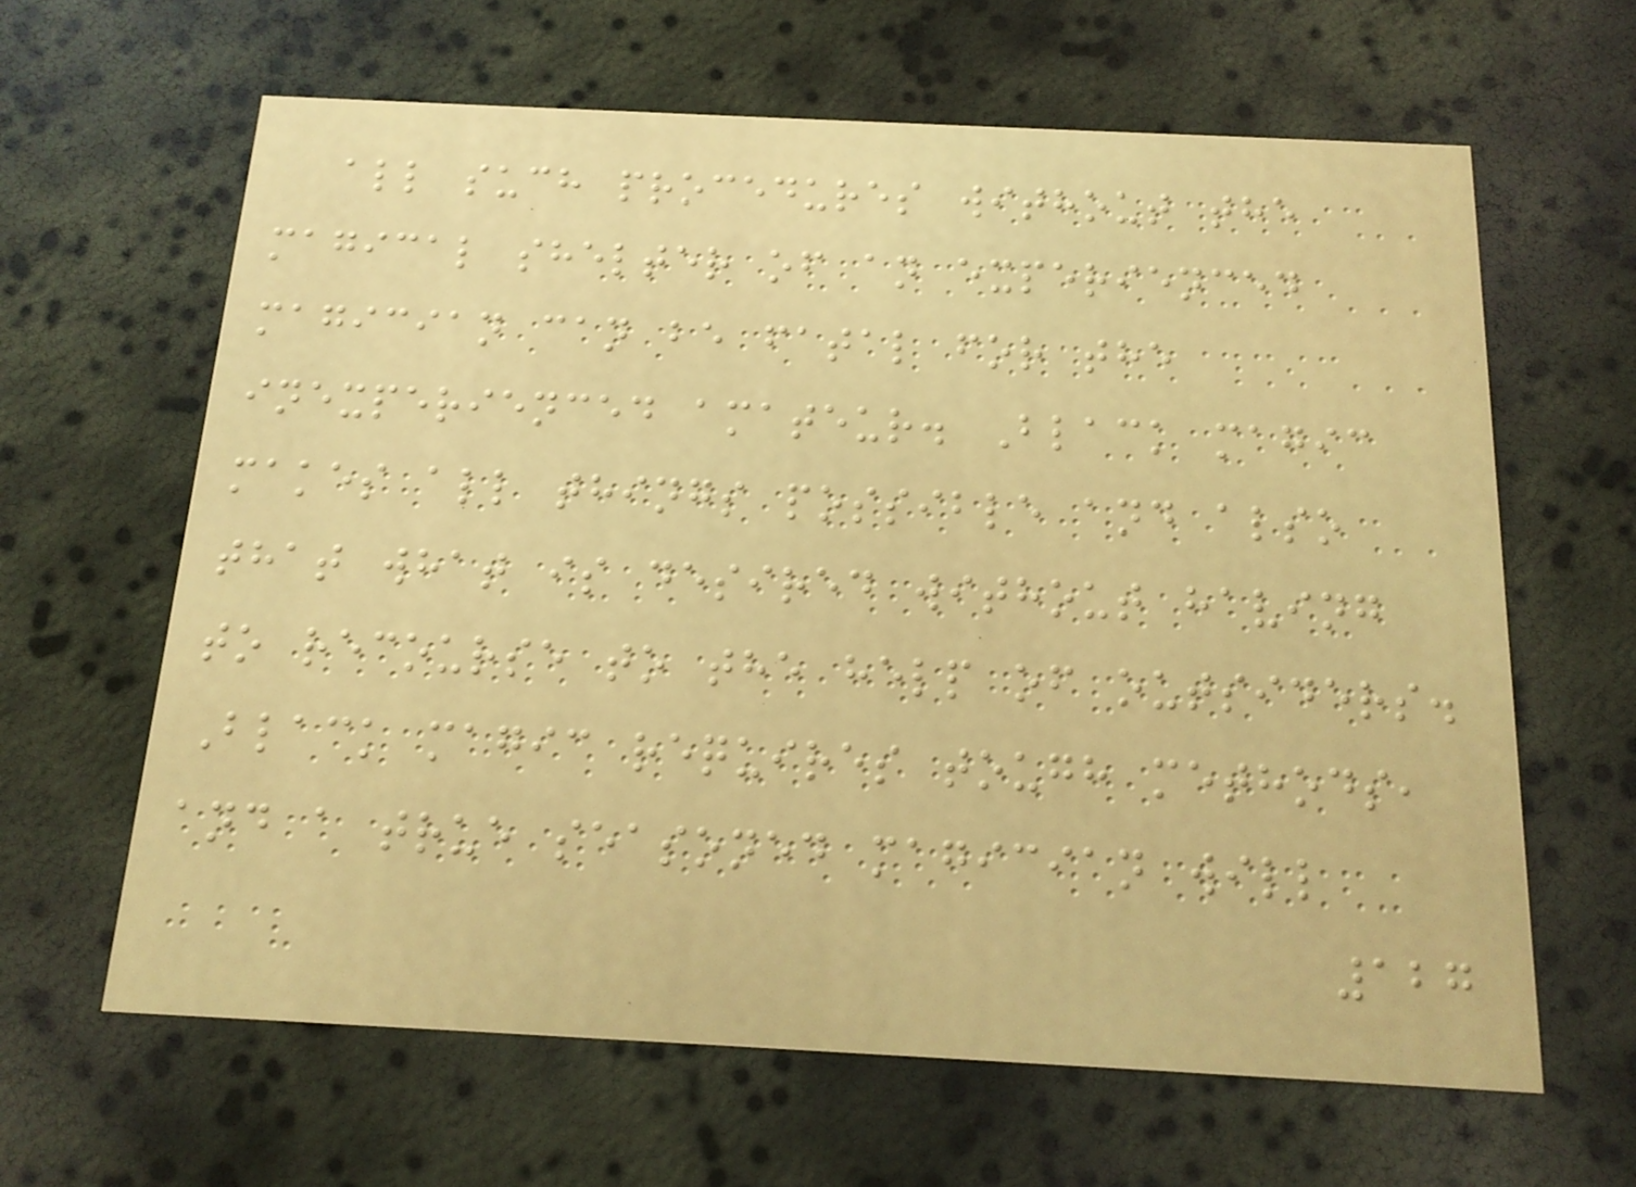all such procedures without the
magical shelter of an experienced
magician can be fatal for the
inexperienced amateur. Black magic
makes all things possible and also
that what is desired without having
to recourse to the help of outsiders.
Black magic requires tough methods,
and a true seasoned magician will
127
